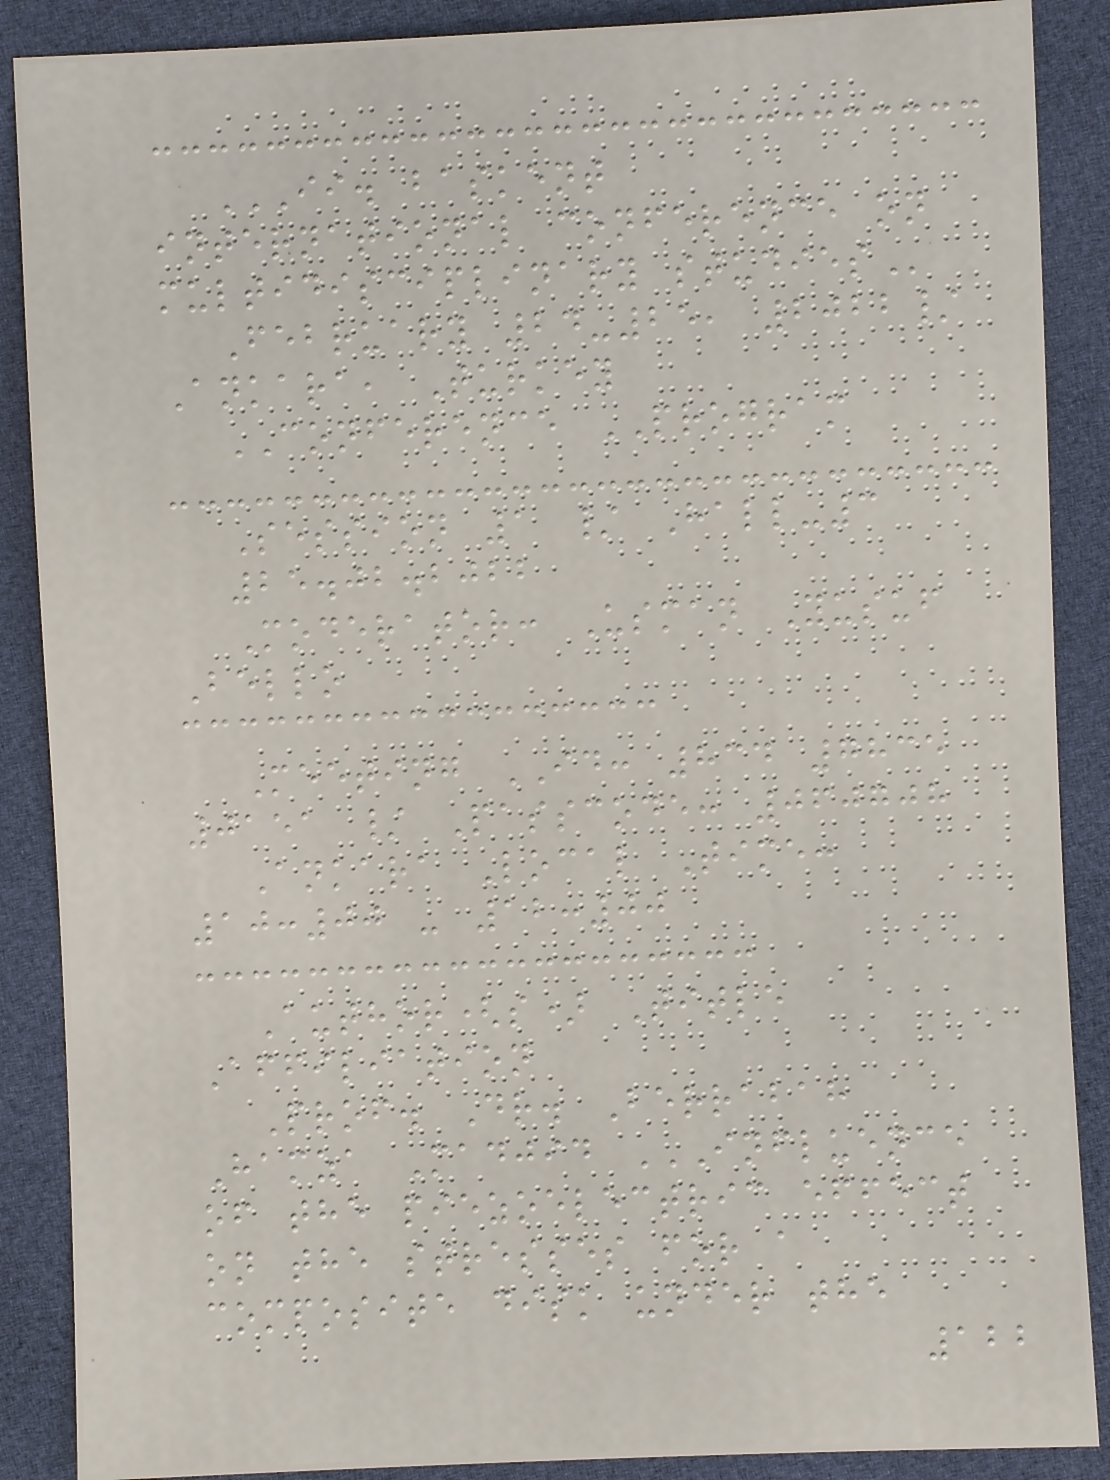II. BASKENT
INTERNATIONAL CONFERENCE ON
MULTIDISCIPLINARY STUDIES
February 24-25, 2022/
Ankara, Turkey
CONFERENCE PROGRAM
Session 1 / Hall-3
25.02.2022
Moderator: Usman Yusuf
Bello
Meeting ID: 834 7835
0151 / Passcode: 060708
Ankara Local Time:
10:00 - 12:00
Author(s) Title
Affiliation
Prof. Dr. Berrabah
Hamza Madjid INFLUENCE
OF THE PIEZOELECTRIC EFFECT
ON THE STRESSES FOR A
COMPOSITE DISK UNDER THE
122
